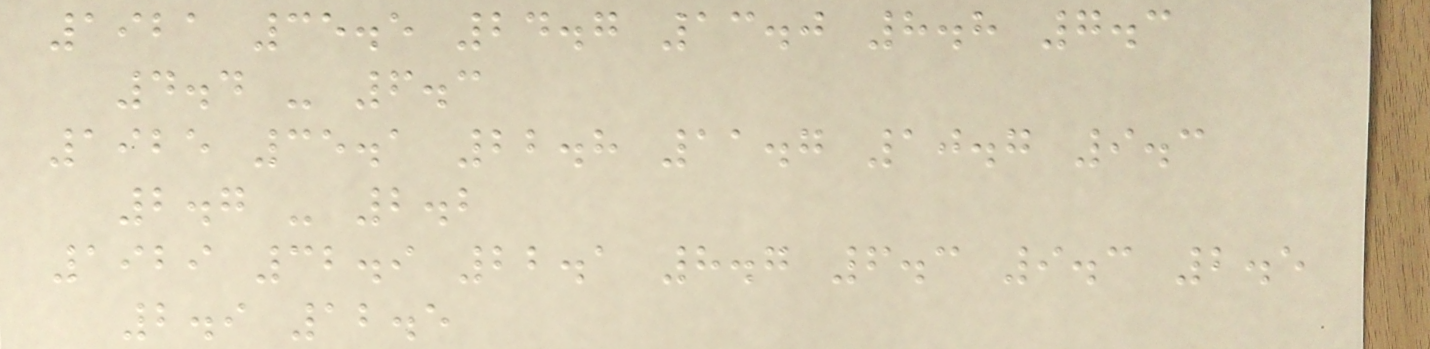1921 35.5 24.7 13.0 8.8 7.3
4.4 - 6.3
1925 35.1 22.8 11.7 10.7 9.3
2.7 - 2.2
1929 32.9 22.1 8.7 6.3 9.3 2.5
2.9 12.5
